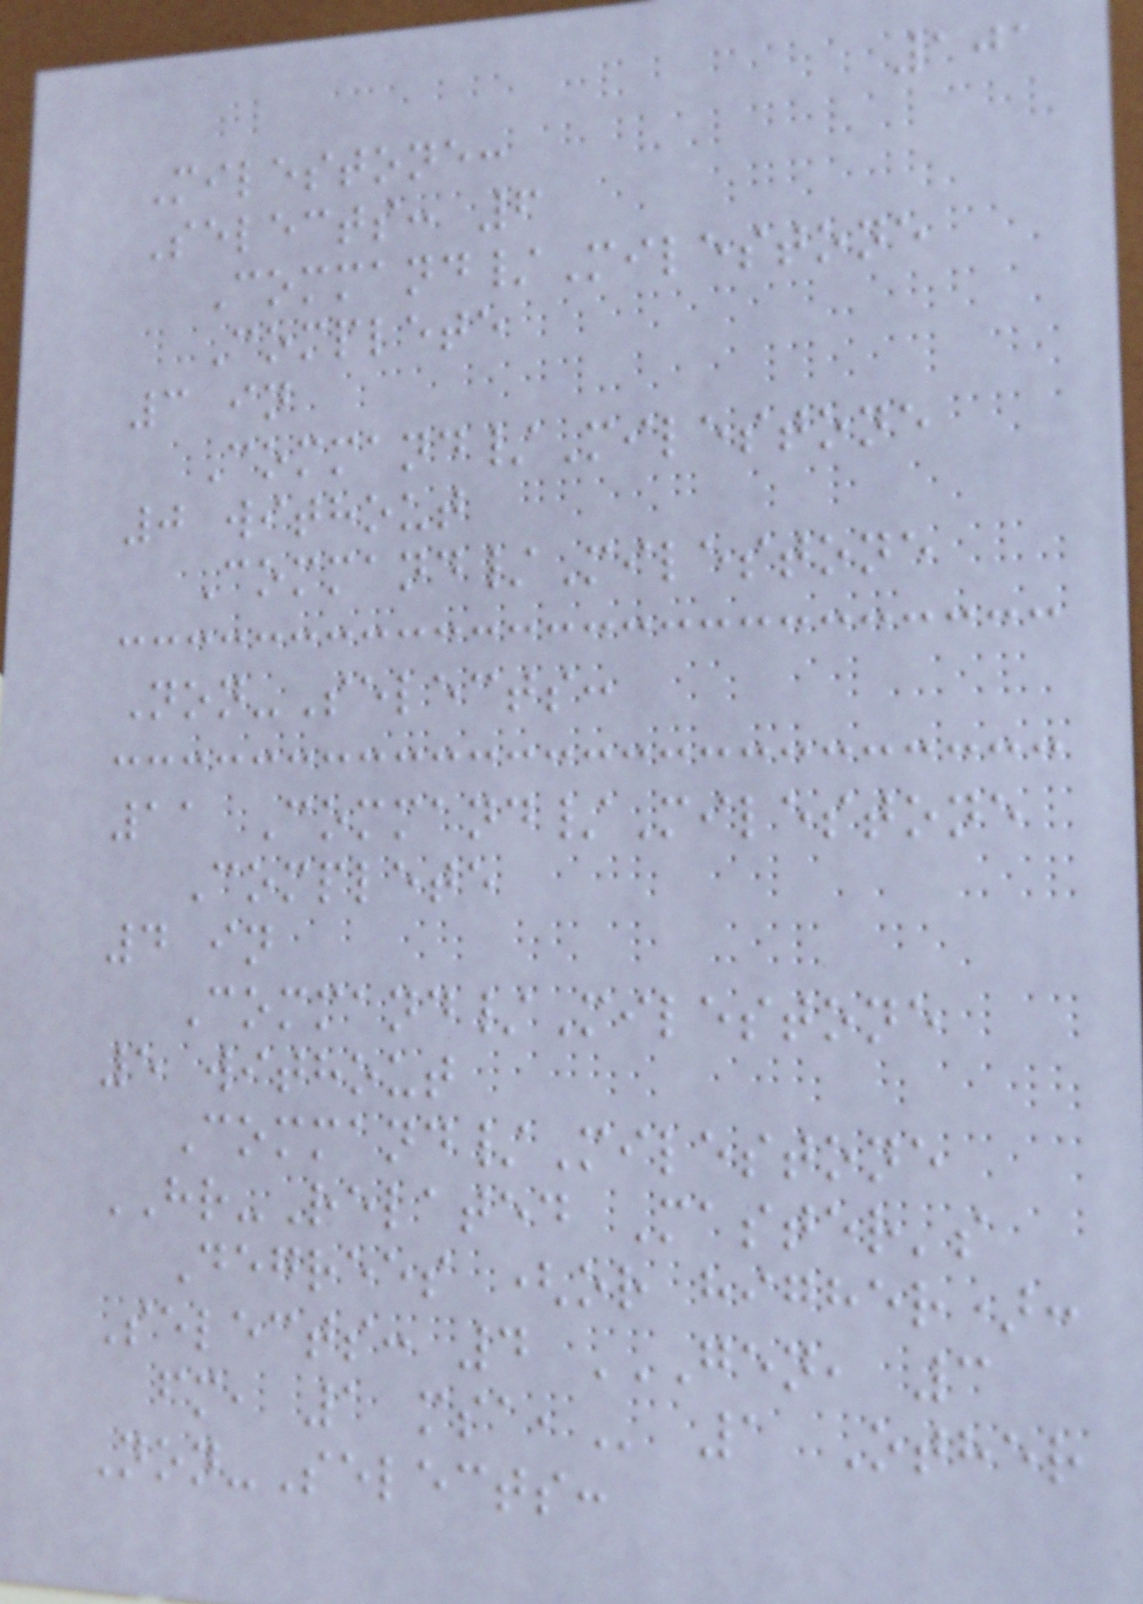101
Milestone:
Selects: 6
Command/Milestone
Complete
3 in
Command/Milestone
0 without
Command/Milestone
Non-Selects:
11 Command/Milestone
Complete
4 in
Command/Milestone
5 without
Command/Milestone
HR-Related Master's
Degrees (or higher):
Selects: 4 GEN, 3
FM, 1 MSA, 1 Other
Non-Selects:
